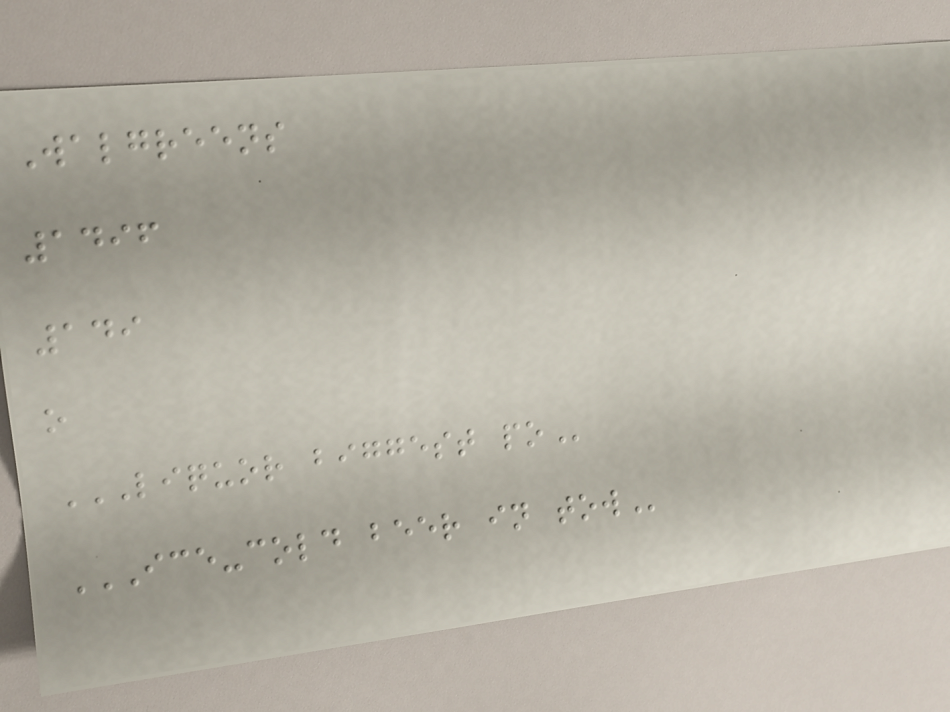Walgreens
1496
149
o
LIQUOR BIGGEST PO
ICE-COLD BEER IN TOW
